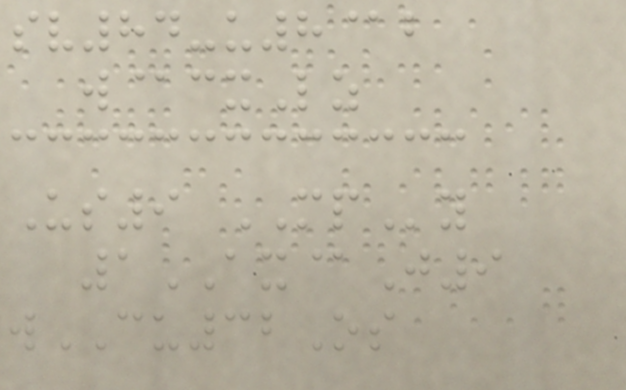sv84-u8@b
w@cxLz
Us9 MPy
1AX@J9
wCU32Os
